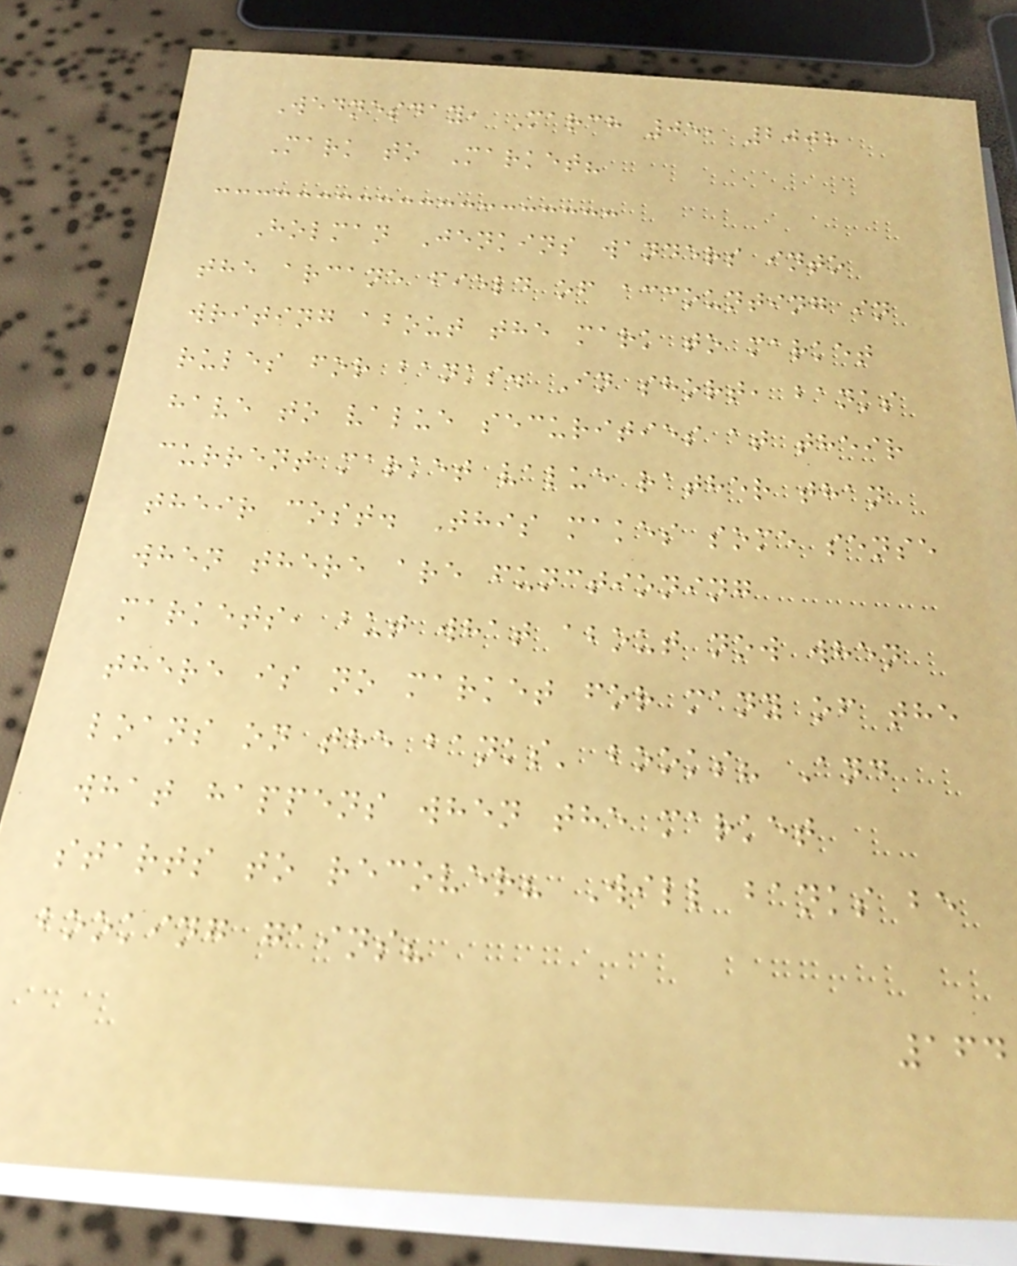Wednesday, March 05, 2008
Mark to Market?
Holman Jenkins wanders into
the arcane field of accounting in
writing about the mark to market
rules for banks. In short, banks
have to value securities at their
current market value rather than
their cost. This makes some sense
when there are functioning
markets, but what about now when
there is no market for many of the
loans on the banks' books? And
what happens when the market
starts to recover? Will banks be
booking gains?
164
